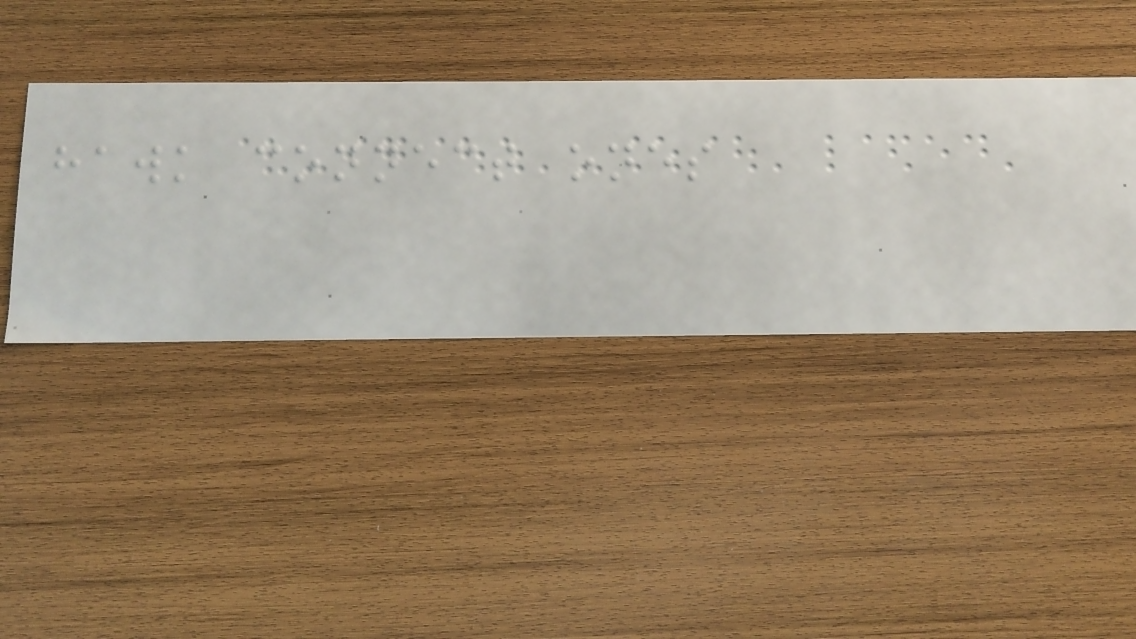hawk connect ones
